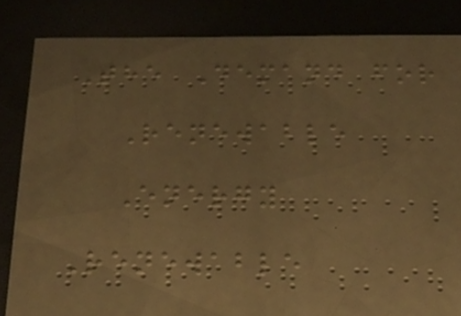The Demand for
Renewable
Energy
Renewable
